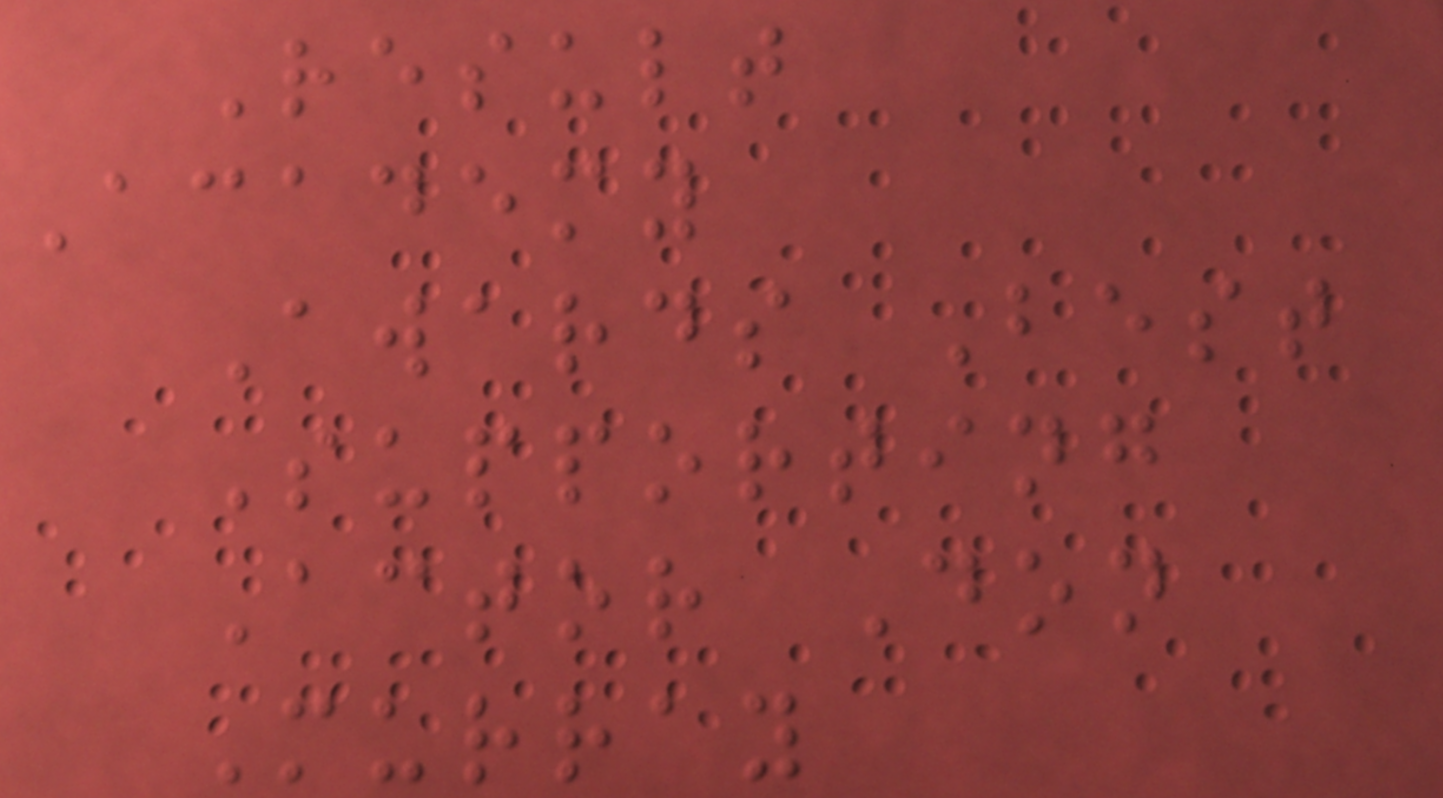Result
Academy
Awards Best
Supporting
Actor Don
Murray
